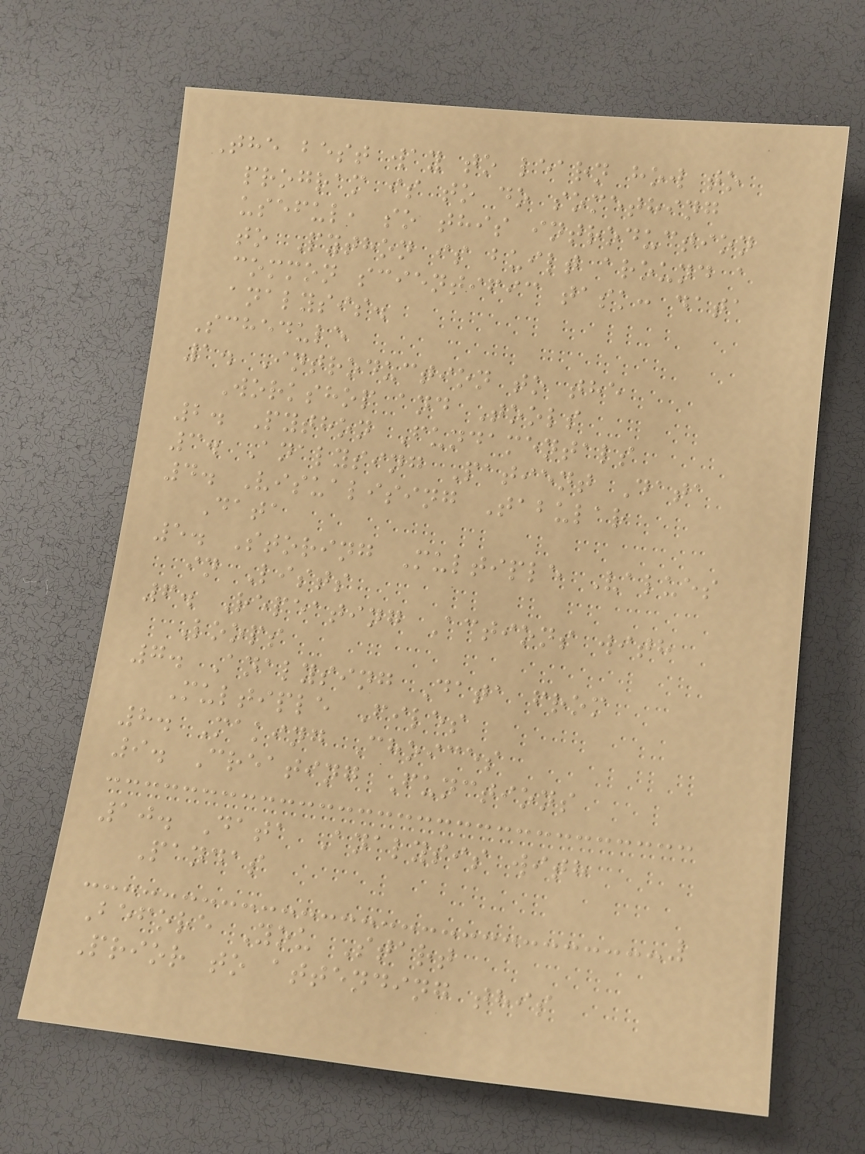The best way to learn how to
program is to do something
useful, so this introduction
to Python is built around a
common scientific task: data
analysis.
Schedule
1. Introduction to the
Workshop and Tools
2. Python Fundamentals
3. Analysing Patient Data
4. Visualising Tabular
Data
5. Storing Multiple Values
in Lists
6. Repeating Actions with
Loops
7. Analysing Data from
Multiple Files
8. Making Choices
9. Creating Functions
10. Data Analysis with
Pandas
Before You Start
Prior to attending this
